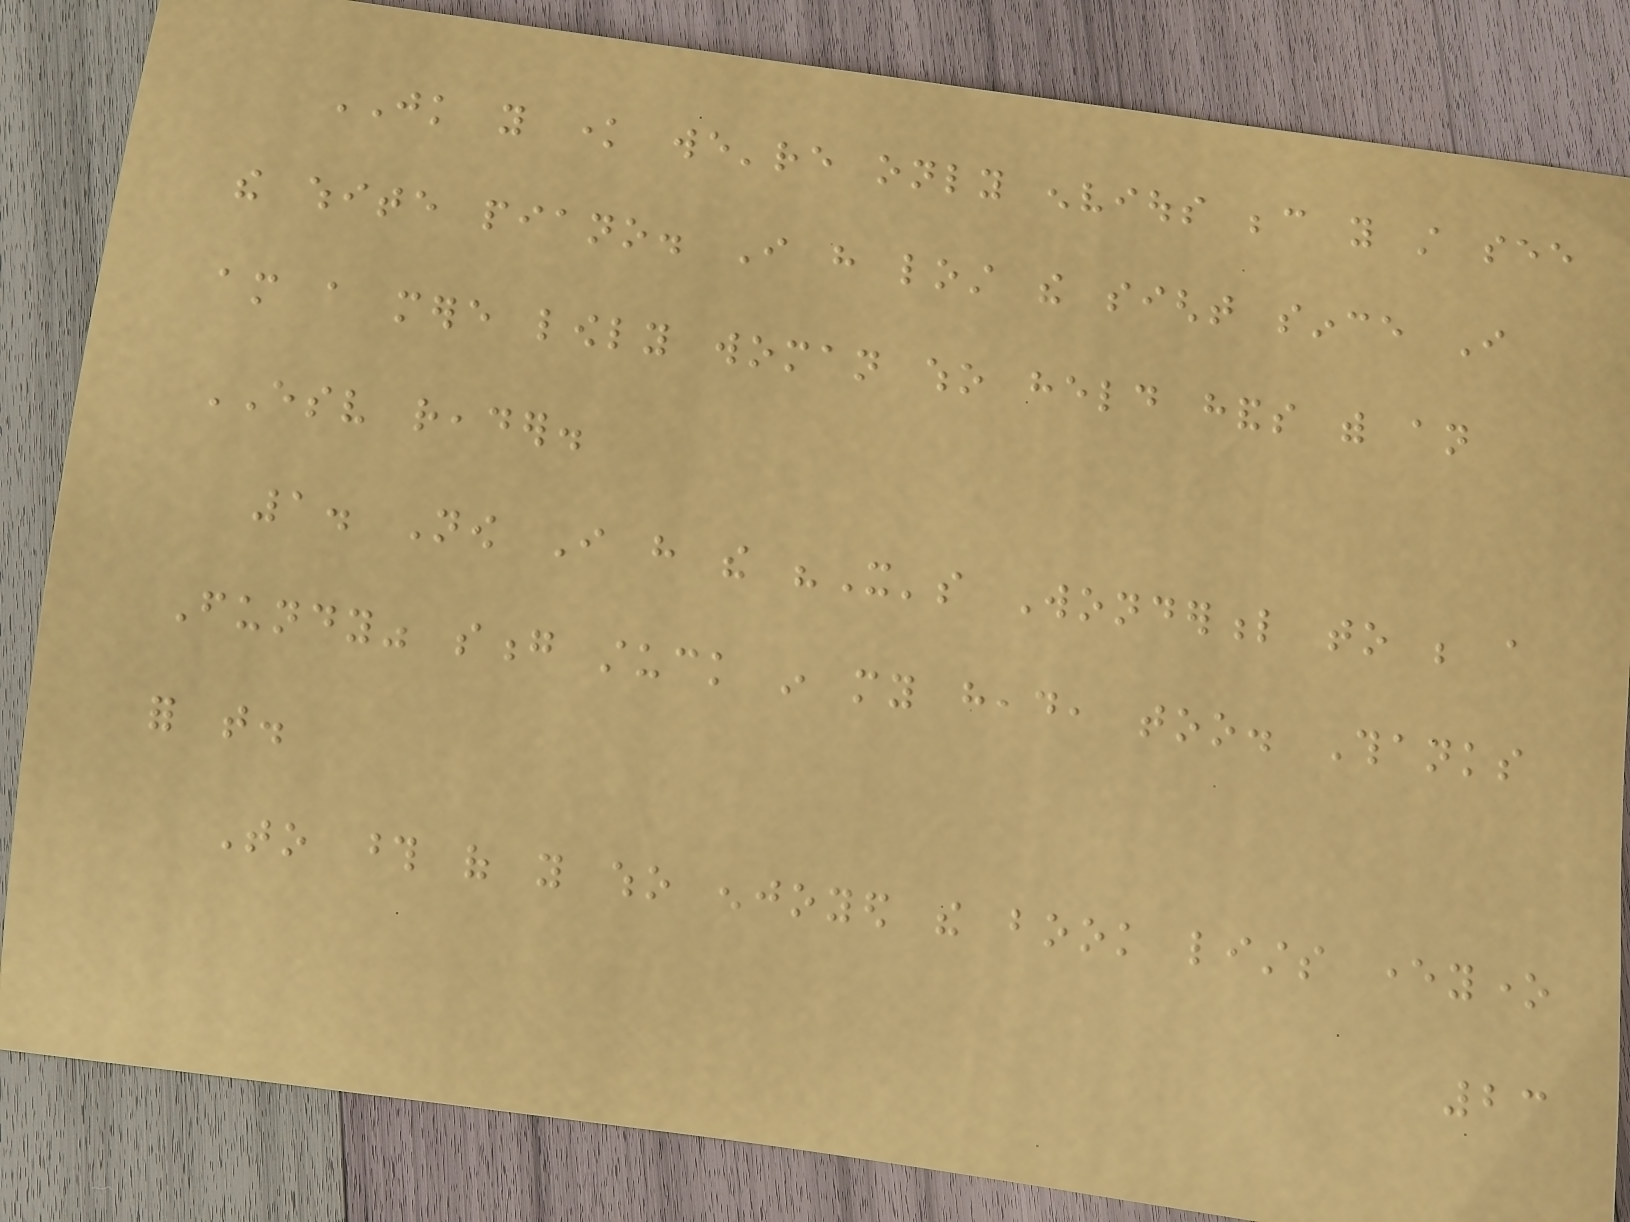JK you know we're only envious because you still see
the white piano. I have lost the sight since I
am a mere lowly woman who held hands with an
ESV reader.
1. Now I have the "It's Wonderful to be a
Fundy" song stuck in my head, too. Thanks
for that.
To those of you who enjoyed the book lists everyone
23
